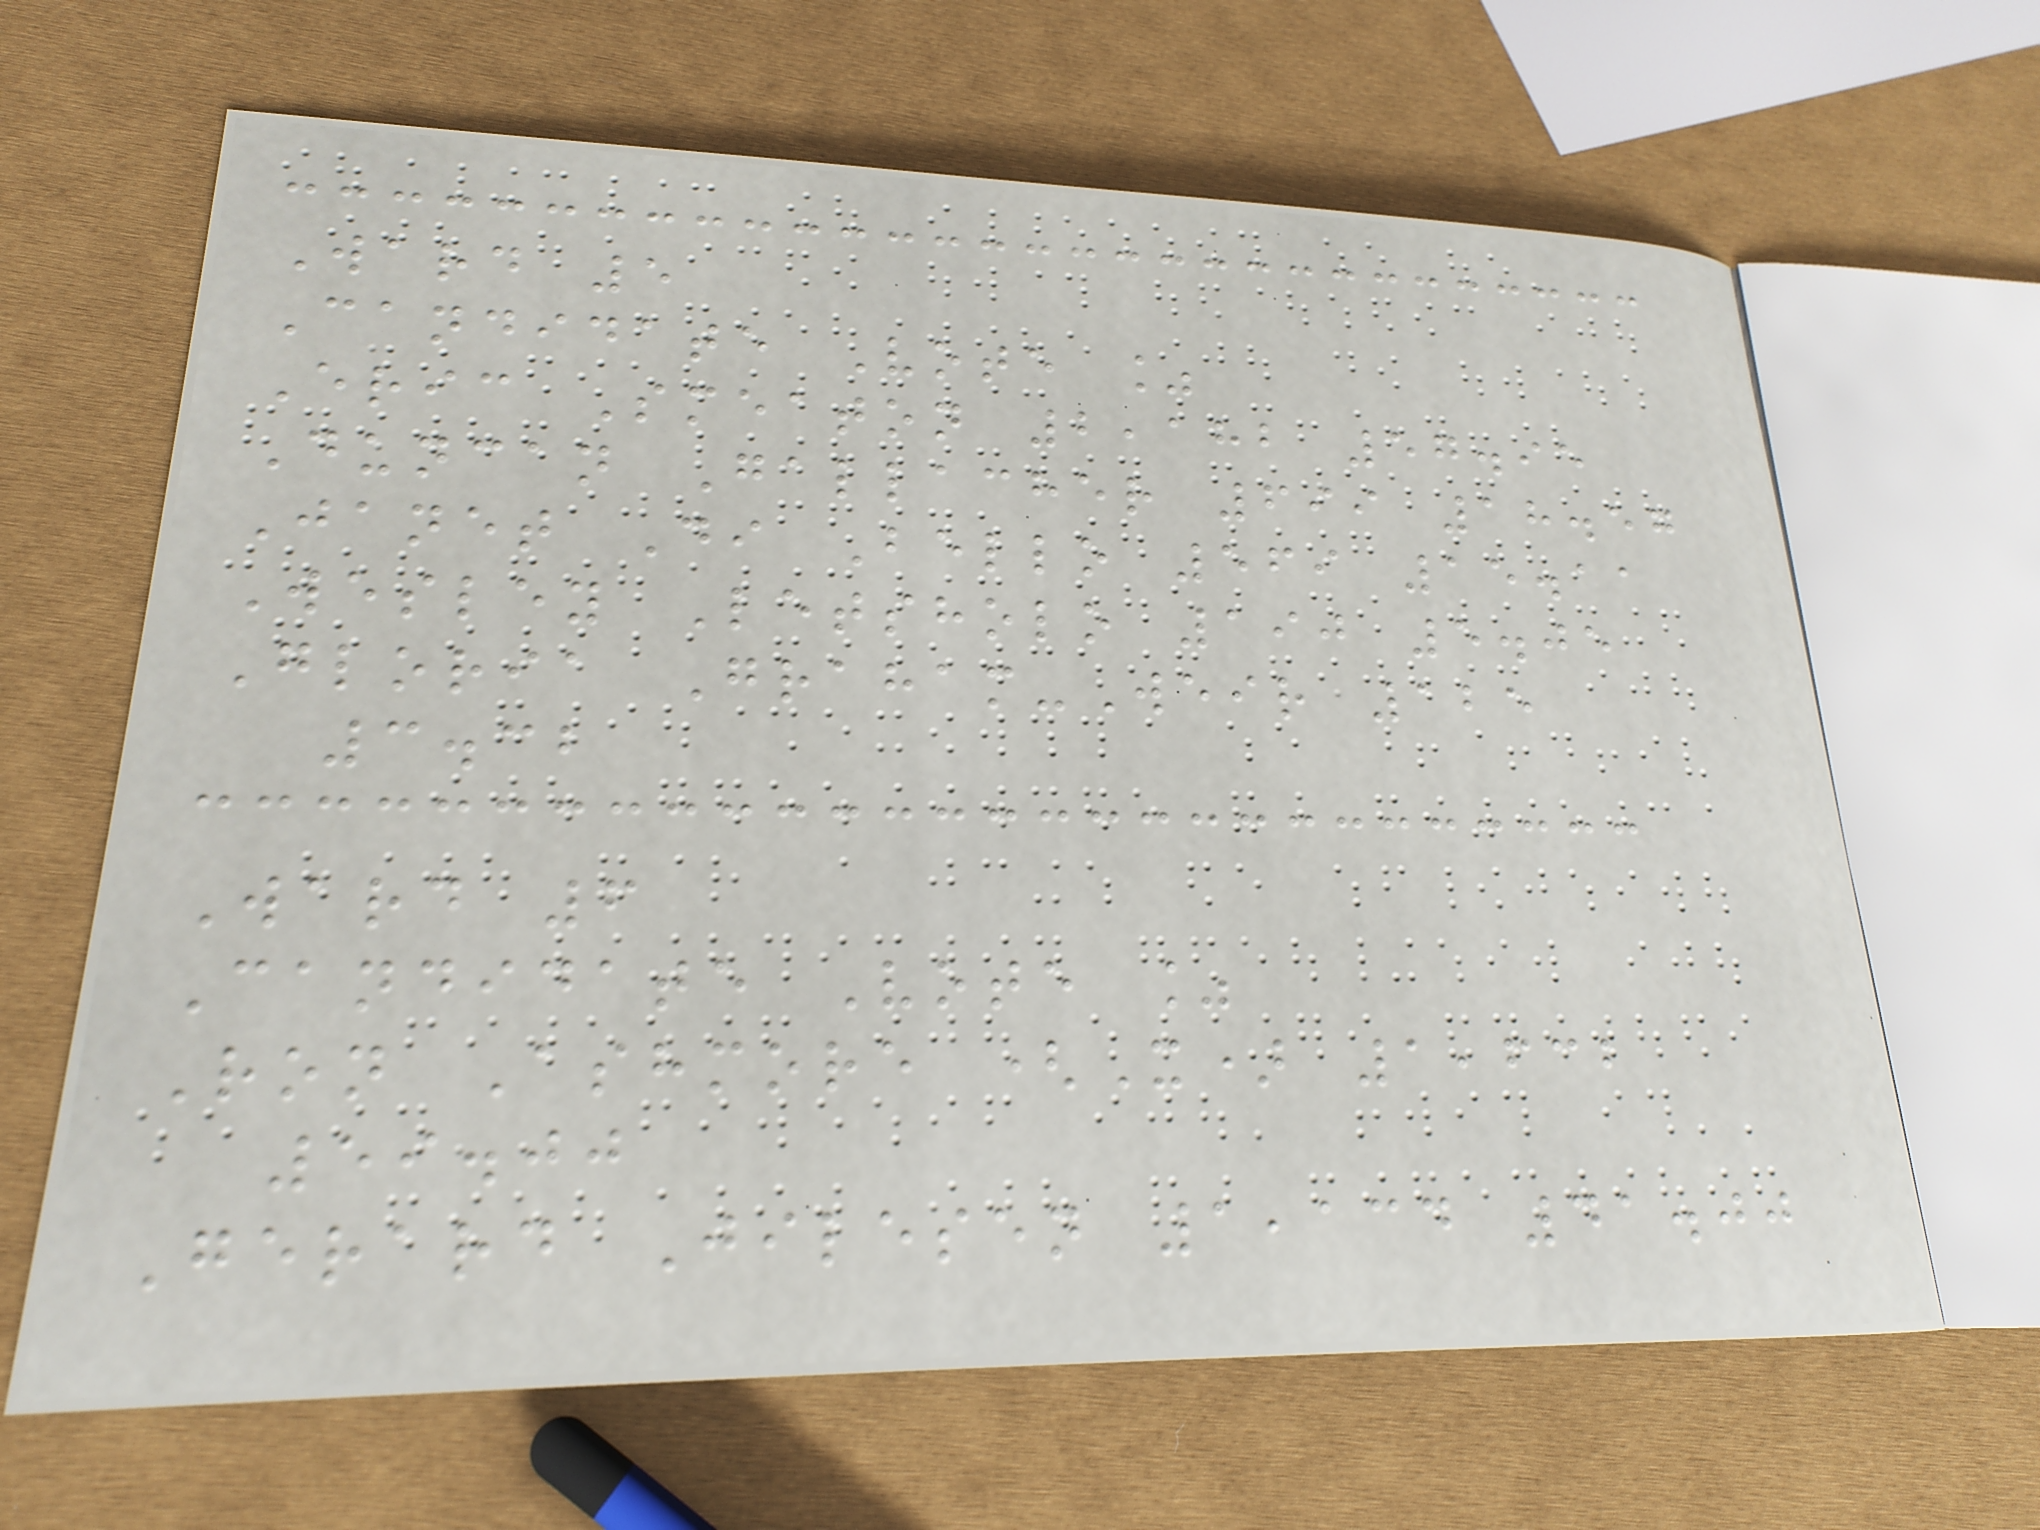Ward 5
Candidate Vote %
Eric Smeaton 2,182 57.95
Duncan Gallacher 699 18.57
Janet Di Bello 569 15.11
Wesley Letsholo 190 5.05
Gloria Graham-Weir 125
3.32
Ward 6
Candidate Vote %
Ron Ashmore (X) 1,632
59.00
Gerard Jilesen 1,134 41.00
